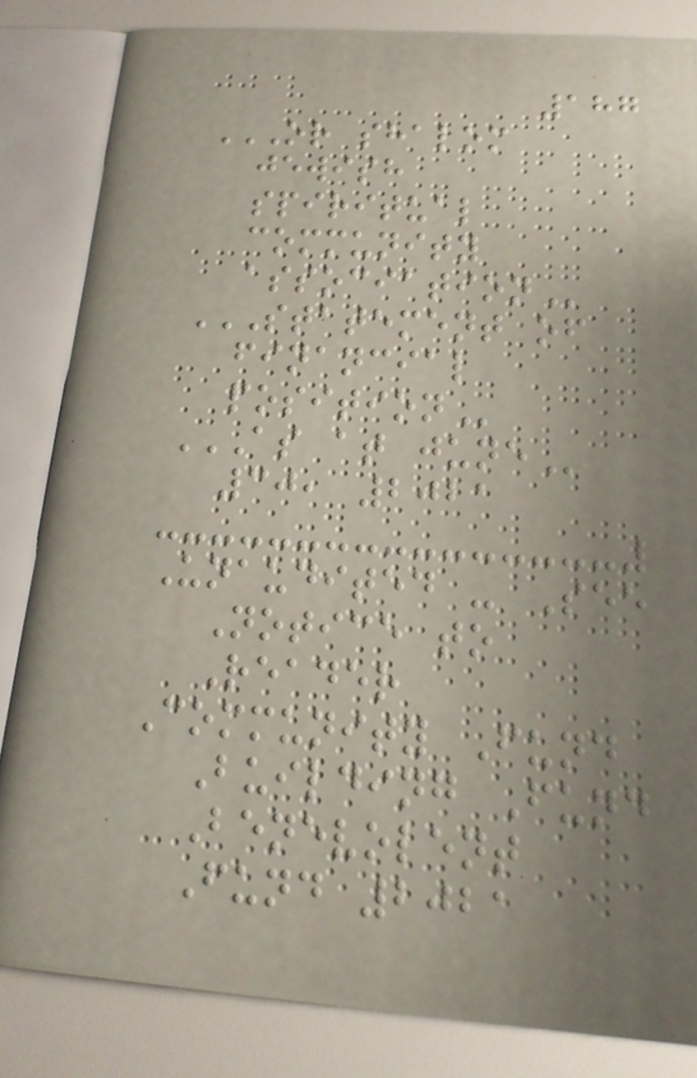187
OR SHALOM
JEWISH
SPIRITUAL
COMMUNITY
ASSOCIATION
STATEMENT OF
FINANCIAL
POSITION
AS AT JUNE
30, 2021
Unaudited - See
Notice to
Reader
Community Fund
Building Fund
Benevolent
Fund 2021
